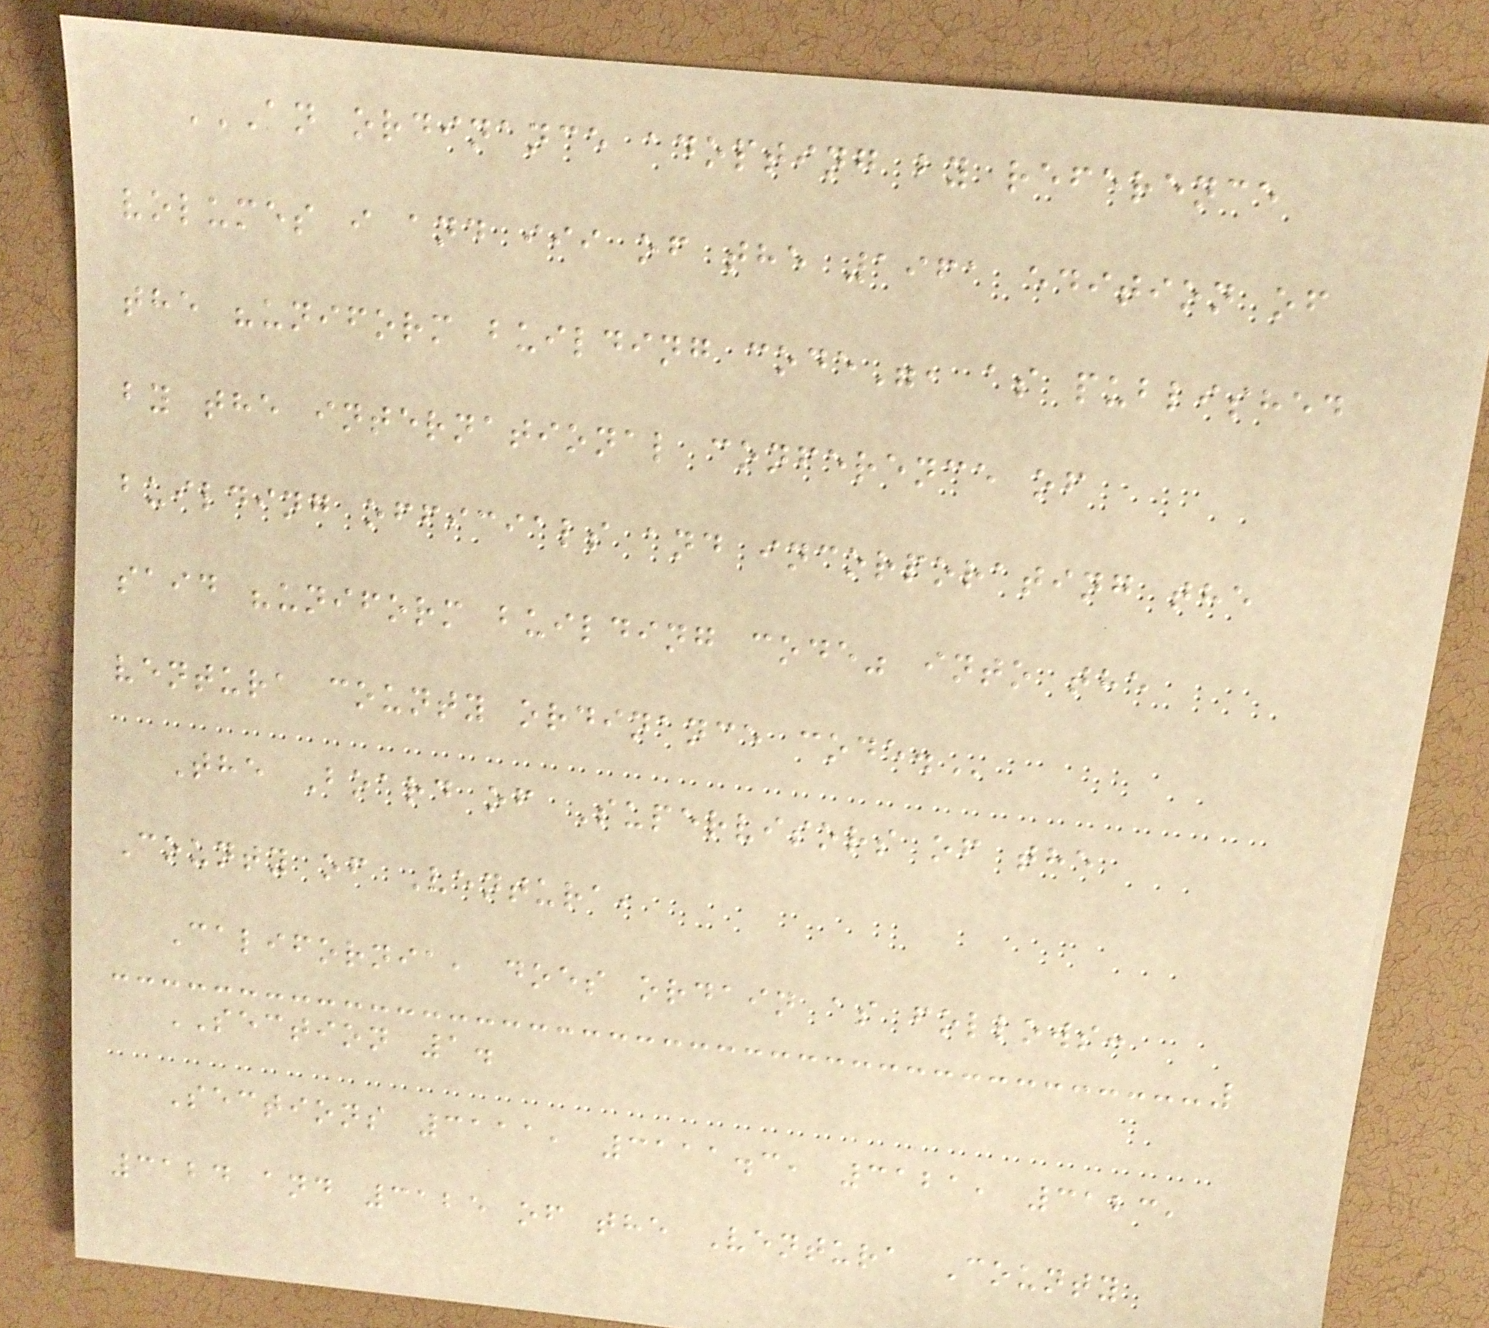AN ORDINANCE ADOPTING BY REFERENCE
VOLUMES I AND III OF THE 1961 EDITION OF
THE "UNIFORM BUILDING CODE", AS PUBLISHED
BY THE INTERNATIONAL CONFERENCE OF
BUILDING OFFICIALS AND INCORPORATING THE
SAID "UNIFORM BUILDING CODE" INTO THE
VENTURA COUNTY ORDINANCE CODE.
The Board of Supervisors of the
County of Ventura,
California, does ordain as follows:
SECTION 1.
Sections 3111, 3111.3, 3121, 3123,
3124 and 3125 of the Ventura County
